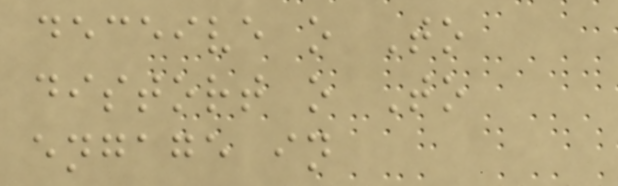deceive o To
distort o To
engage in
